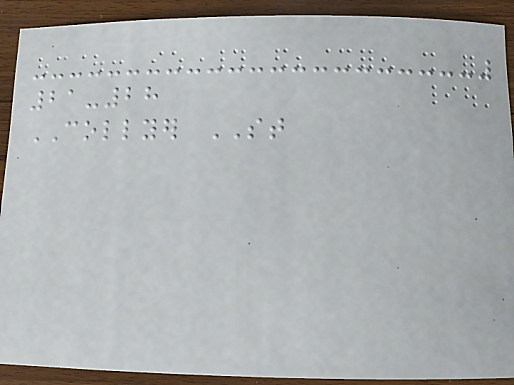21-28
COLLYER ST
